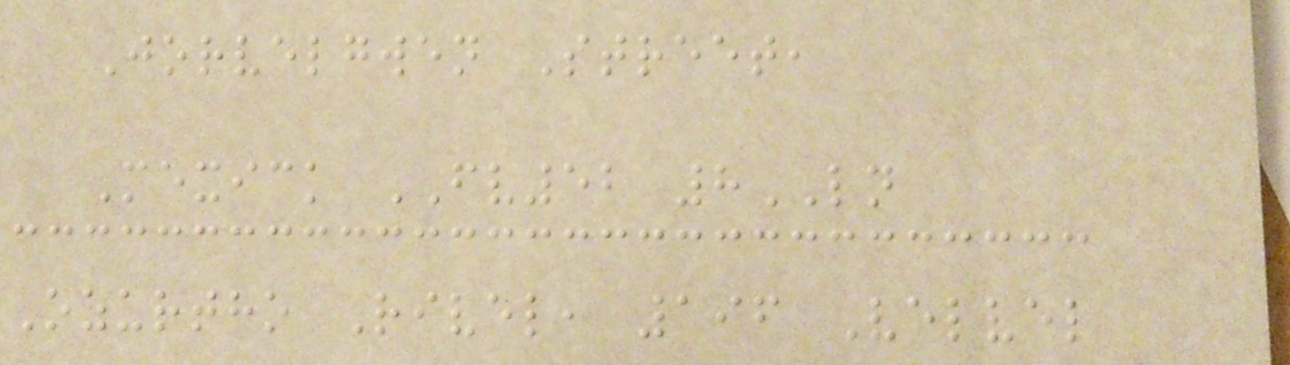Jorvelgwen Street,
Mexick FV52 8LN
Ozurtho Rivel, 196 Velvel
